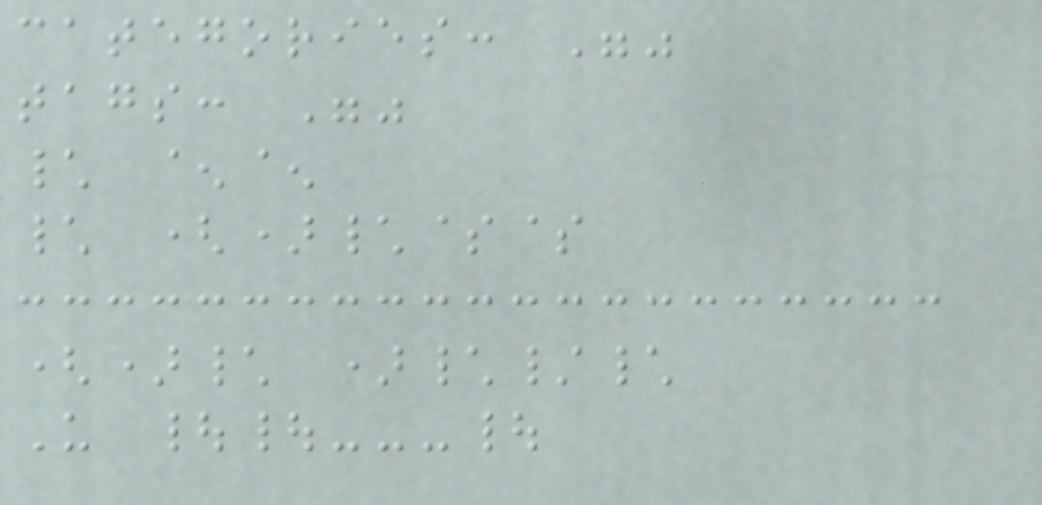categories: ""
tags: ""
\ ^^
\ ()\$$
()\ )\/\
U ||---|
